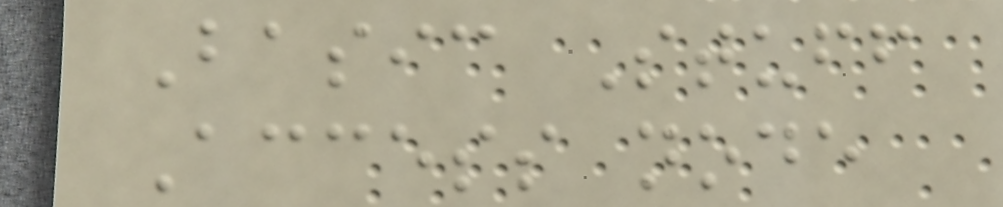Basic Stuff
Access node
